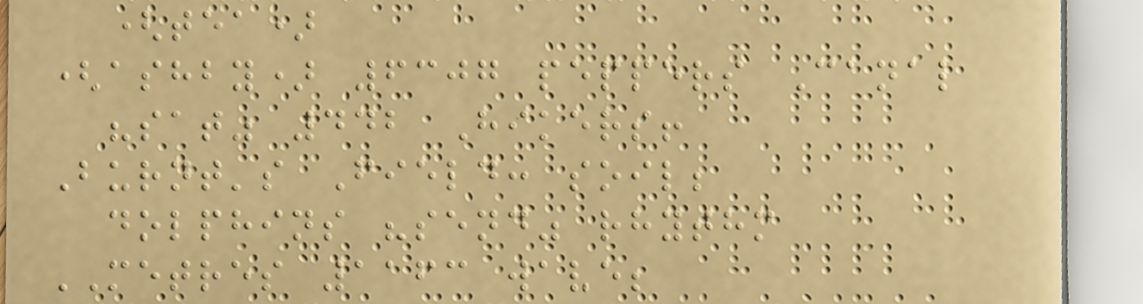(tea)
(ashby) 6307 peppers Canal
"sat" 442 Hikers!
Burnt's Field: soil;
dolphins "send" rhythm
METRES 1163 wave;
